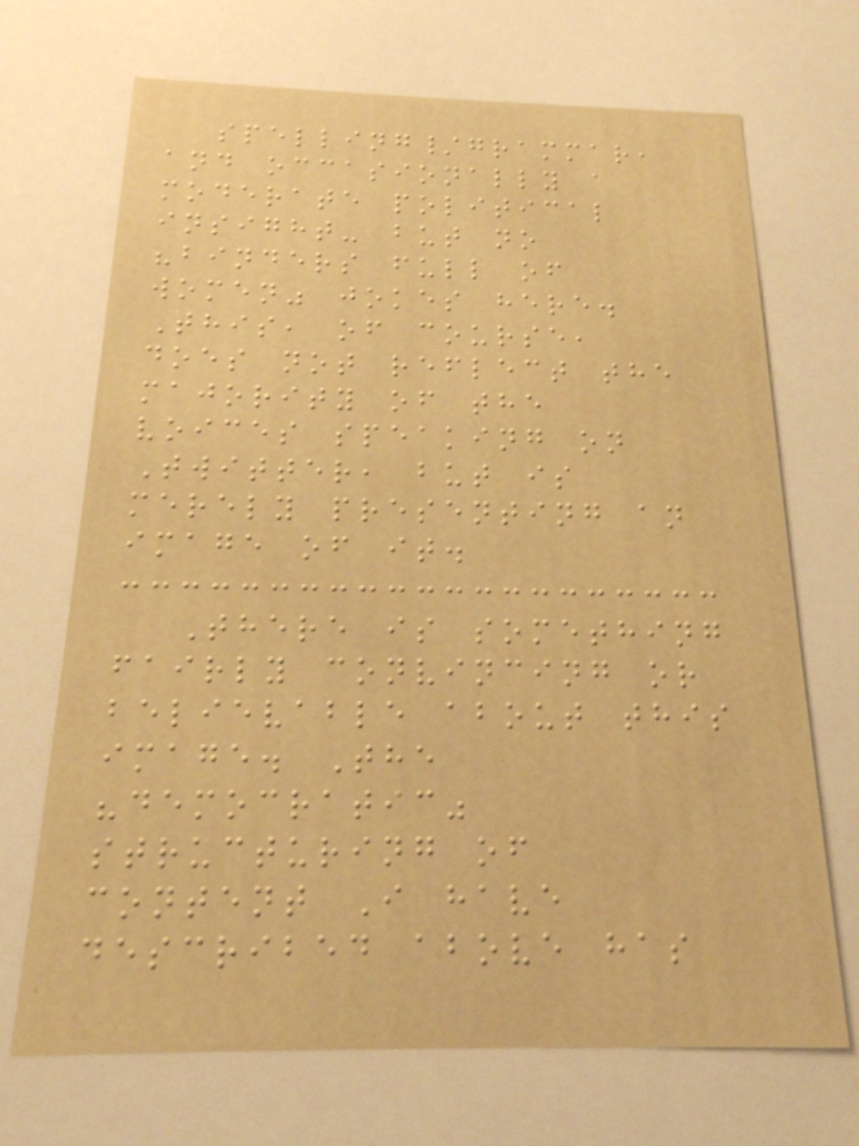spelling/grammar,
and occasionally a
moderate political
insight- but no
"binders full of
women" jokes here.
This, of course,
does not reflect the
majority of the
voices speaking on
Twitter, but is
merely presenting an
image of it.
There is something
fairly convincing or
believable about this
image. The
"democratic"
structuring of
content I have
described above has
